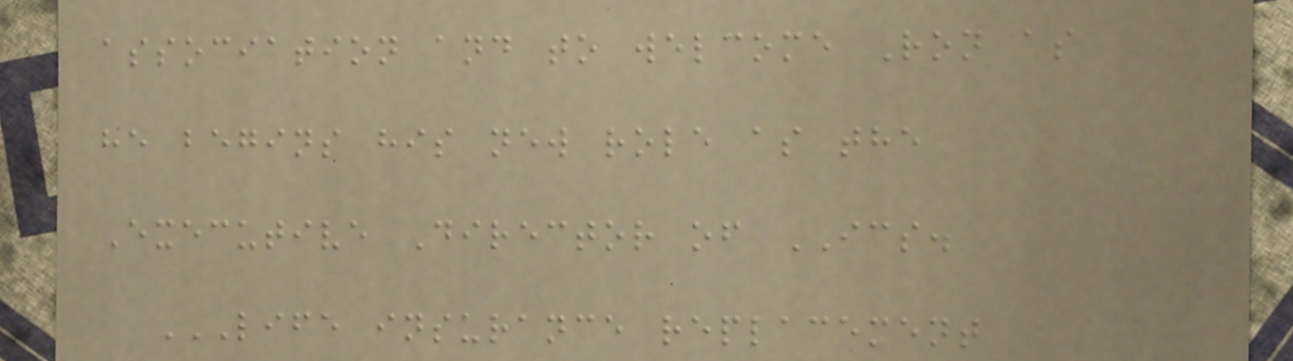association and to welcome Ron as
he begins his new role as the
Executive Director of ICS.
LIFE INSURANCE REPLACEMENT
